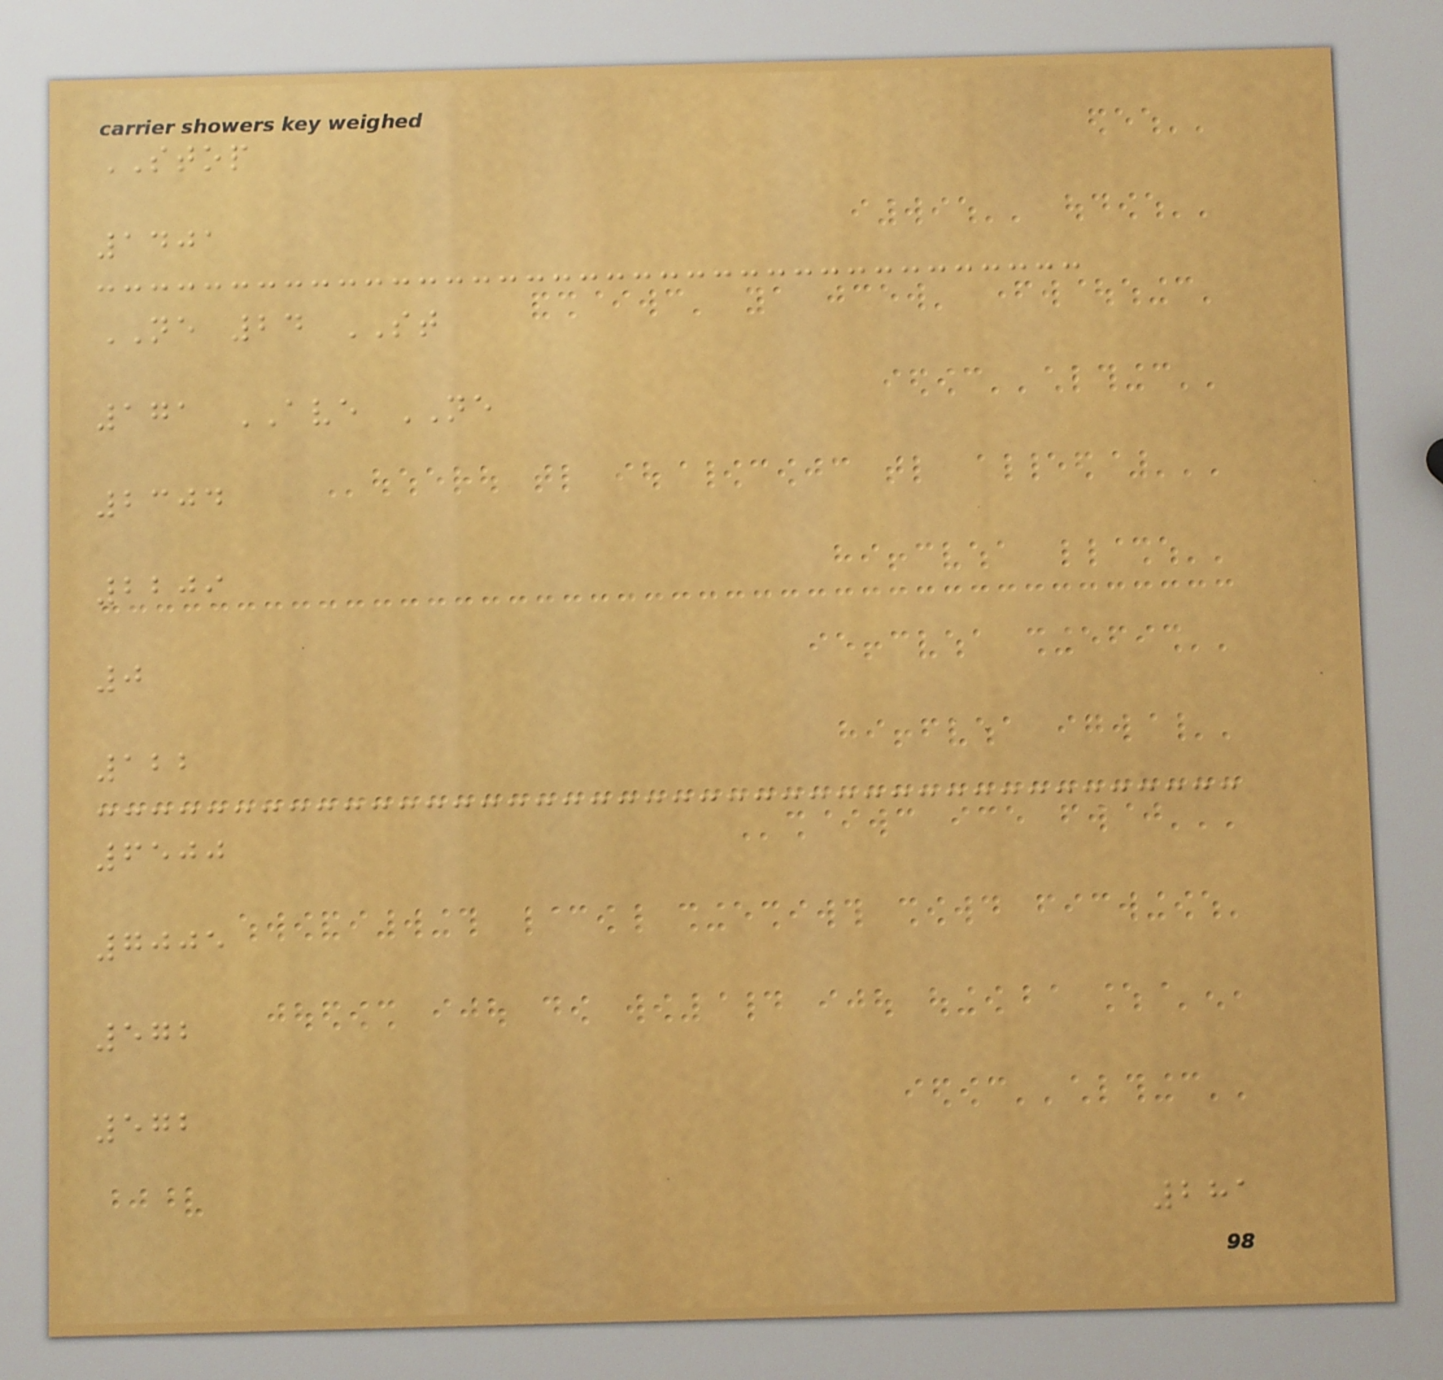STOP
1401
NE 24 ST
171 AVE NE
2304
2209
0
122
6500
7005
572
572
281
